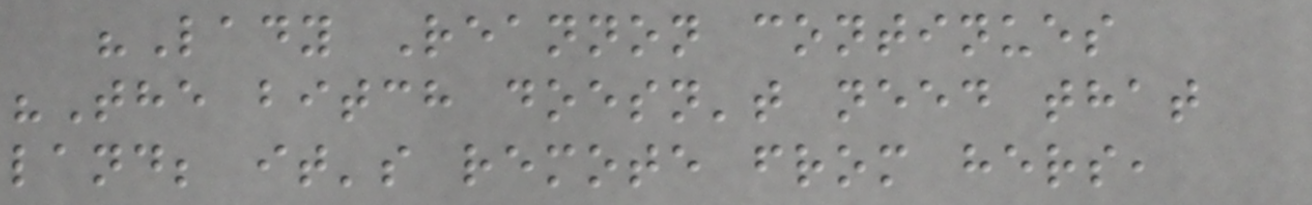"Lady Reannon continues
"The bitch doesn't need that
land; it's remote from hers,
